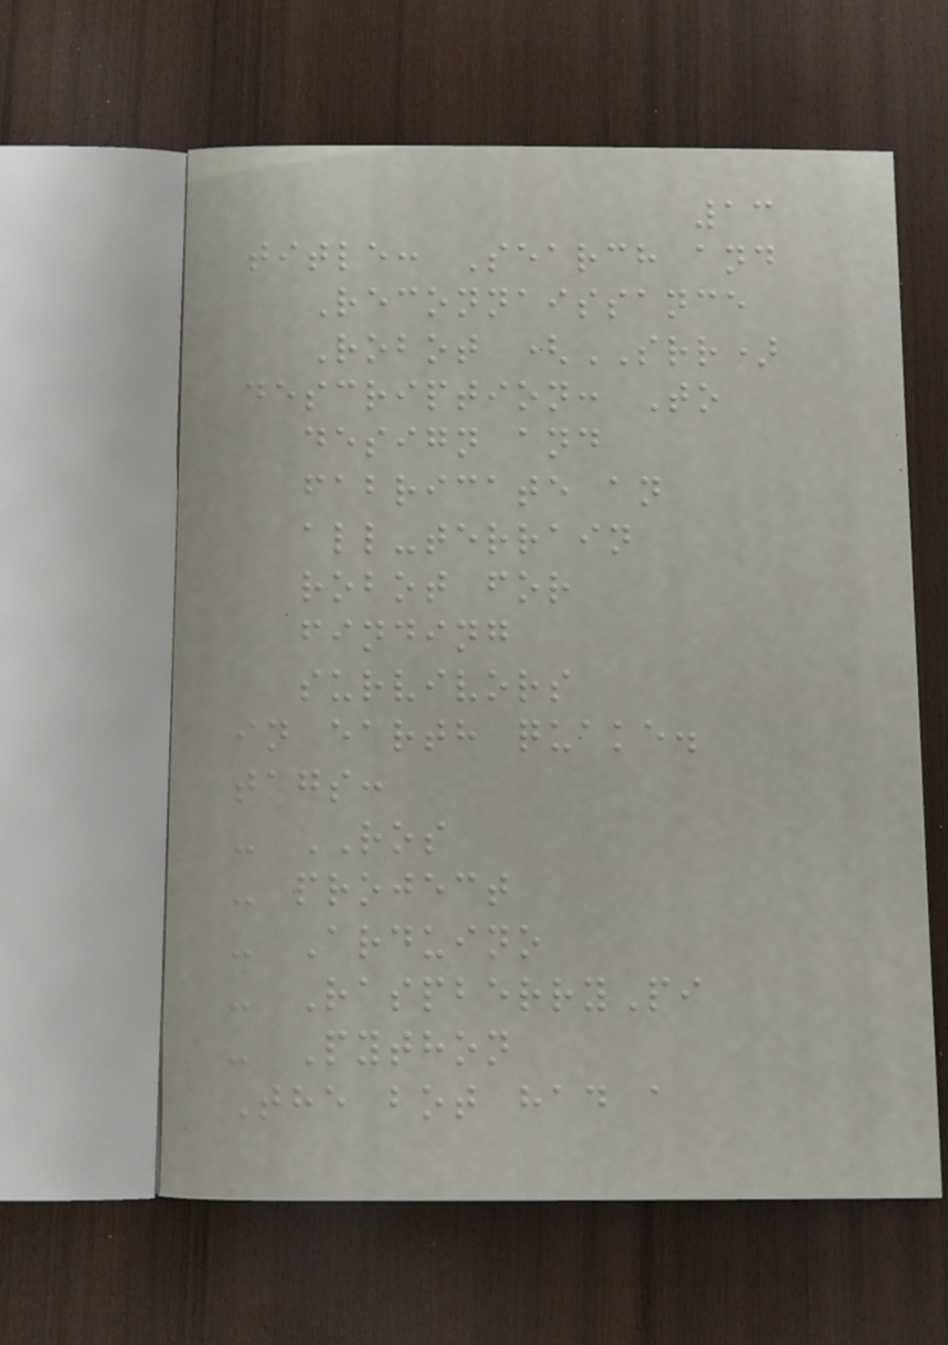13
title: Search and
Reconnaissance
Robot (SRR)
description: To
design and
fabricate an
all-terrain
robot for
finding
survivors
in earth quake.
tags:
- ROS
- project
- Arduino
- RaspberryPi
- Python
The bot had a
